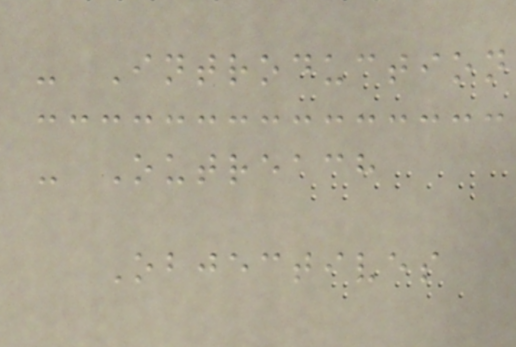- Introduction
- Outreach
Objectives
